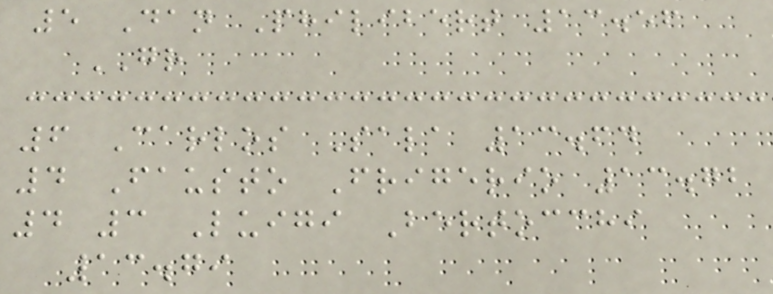5 Dan Philibert 13.56
GR
6 Carlos Sala 13.64
4 Fausto Frigerio 13.72
4 3 Luigi Bertocchi
13.79
